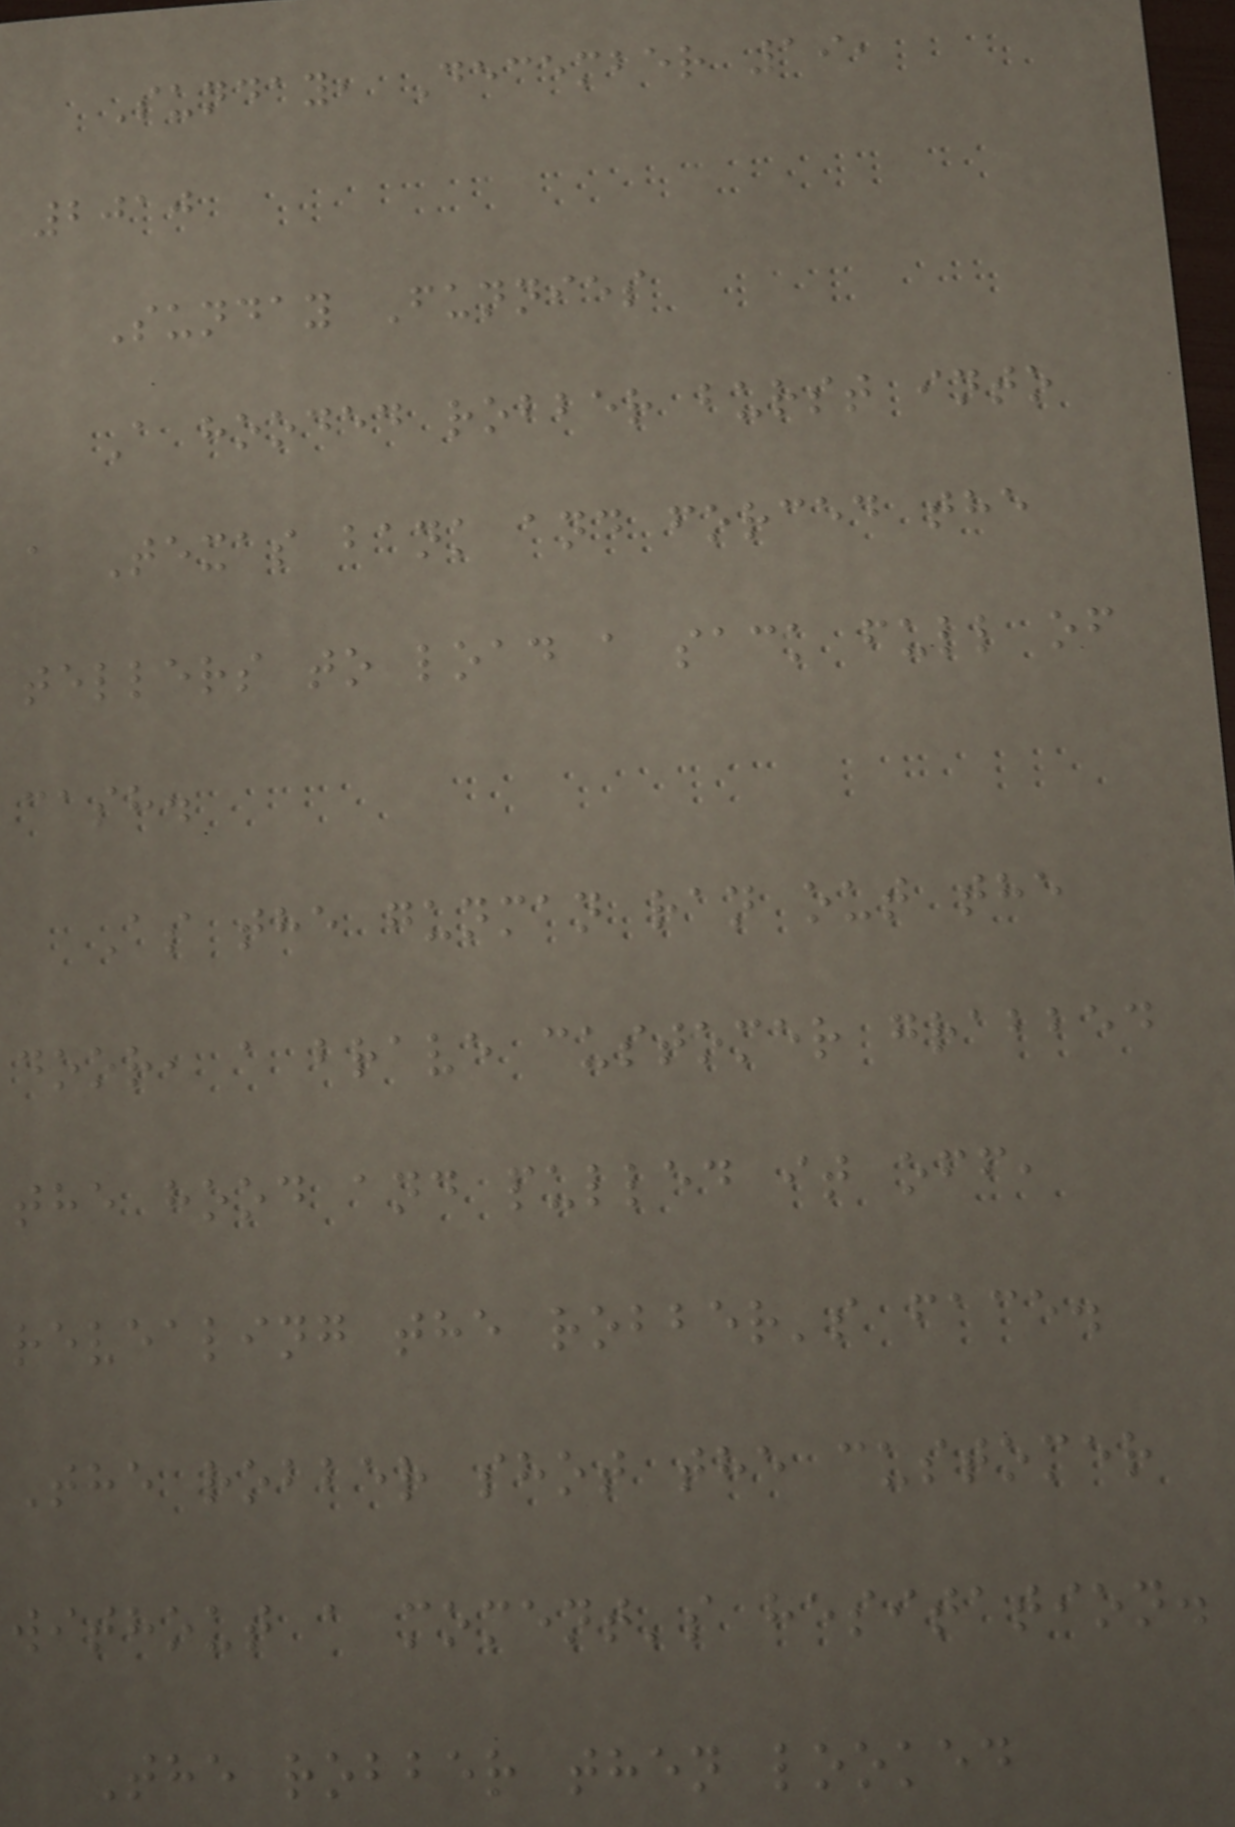Sunday, December 19,
2010
Sunday Funnies
A hooded robber burst into
a Texas bank and forced the
tellers to load a sack full of
cash.
As the gunman ran out the
door, a brave customer grabbed
the hood and pulled it off,
revealing the robber's face.
The robber shot the customer
without a moment's hesitation.
The robber then looked
